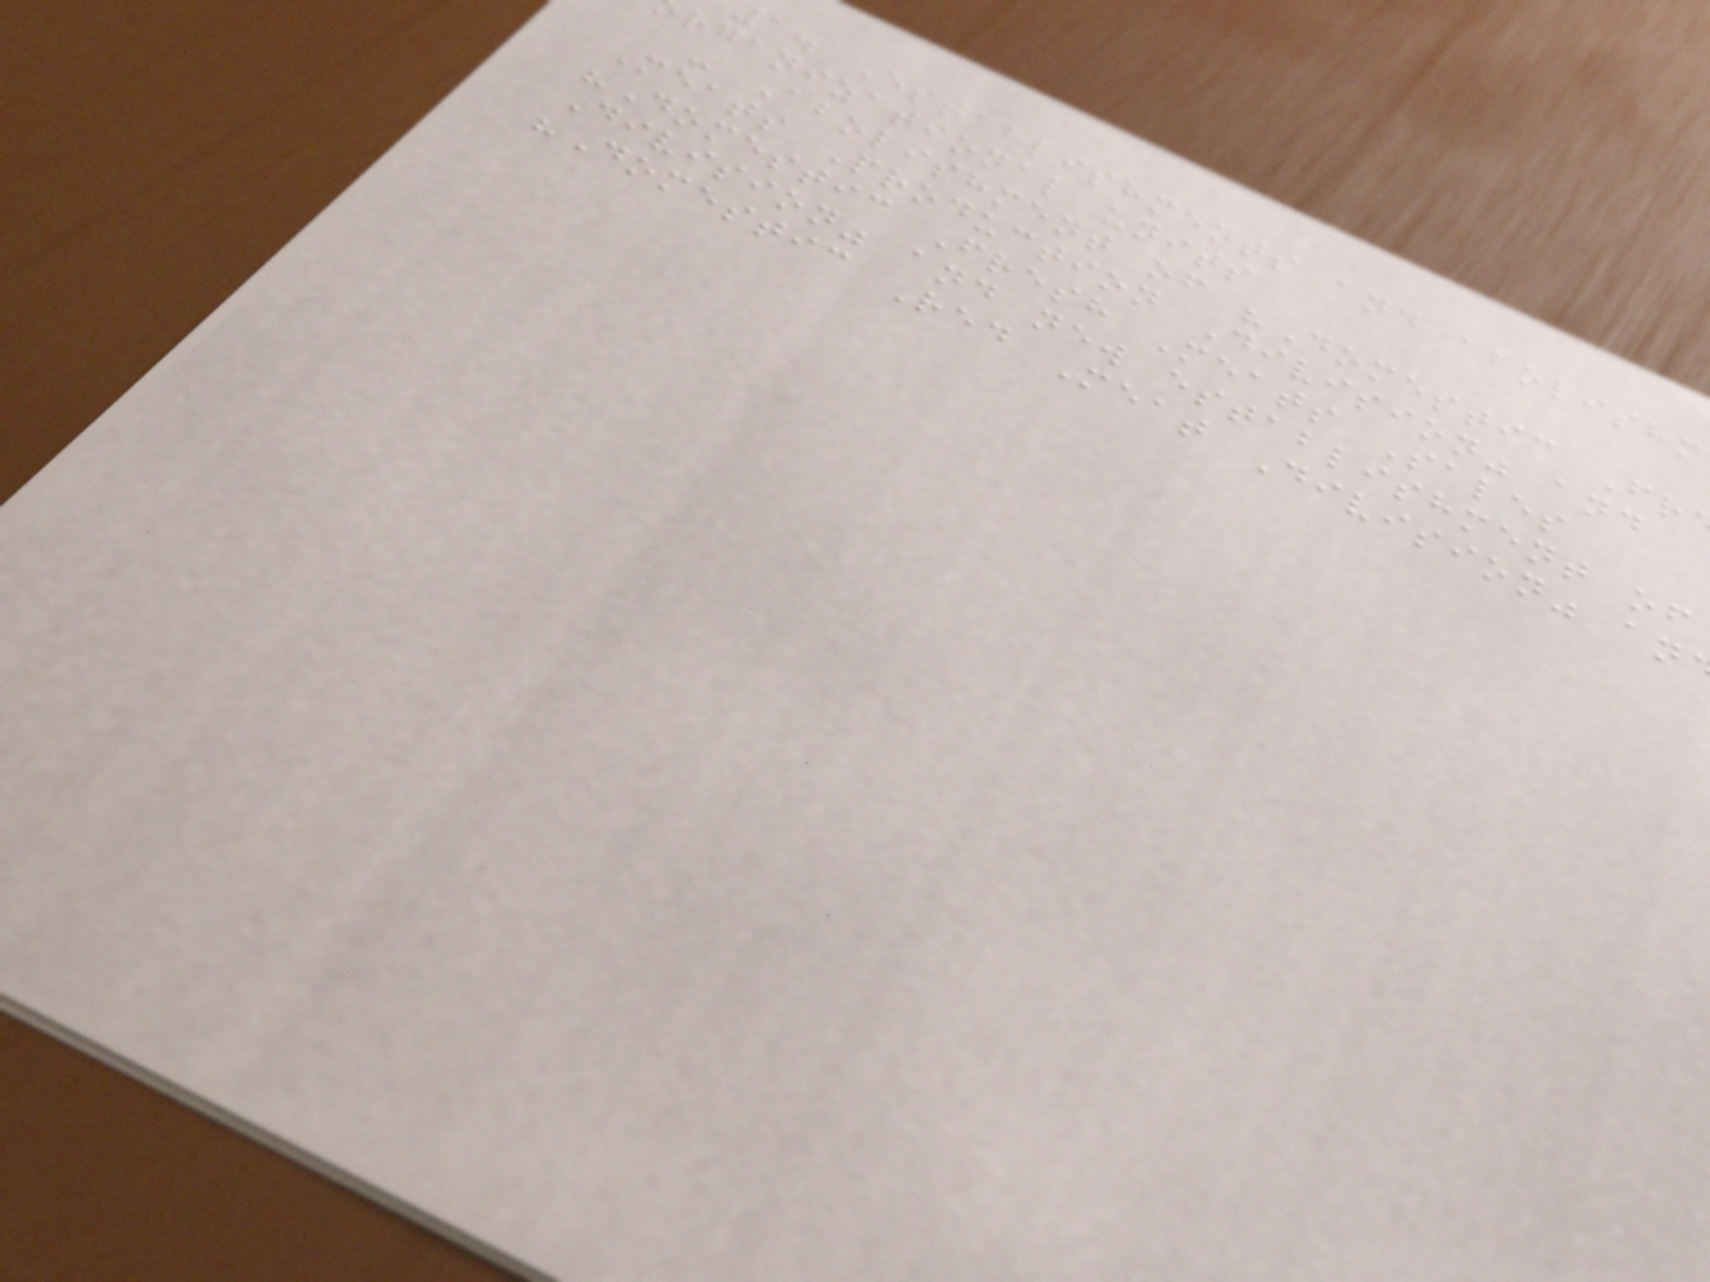1. Establishments and abolishm
rganizational units
- Abolishment of "Domestic Fr
Meats Production Division" and
"Domestic Fresh Meats Sales
Division" and new establishment of
"Domestic Red Meat Division" an
